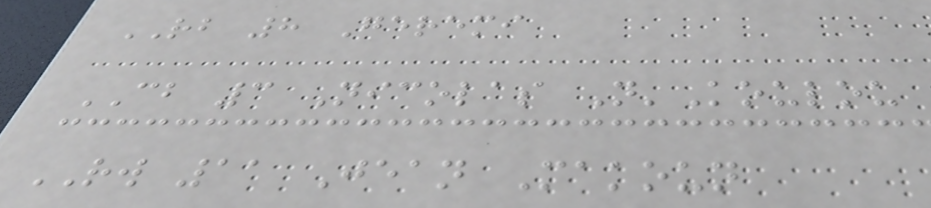RB 8 Geremi
CB 3 Nicolas N'Koulou
RW 11 Jean Makoun
